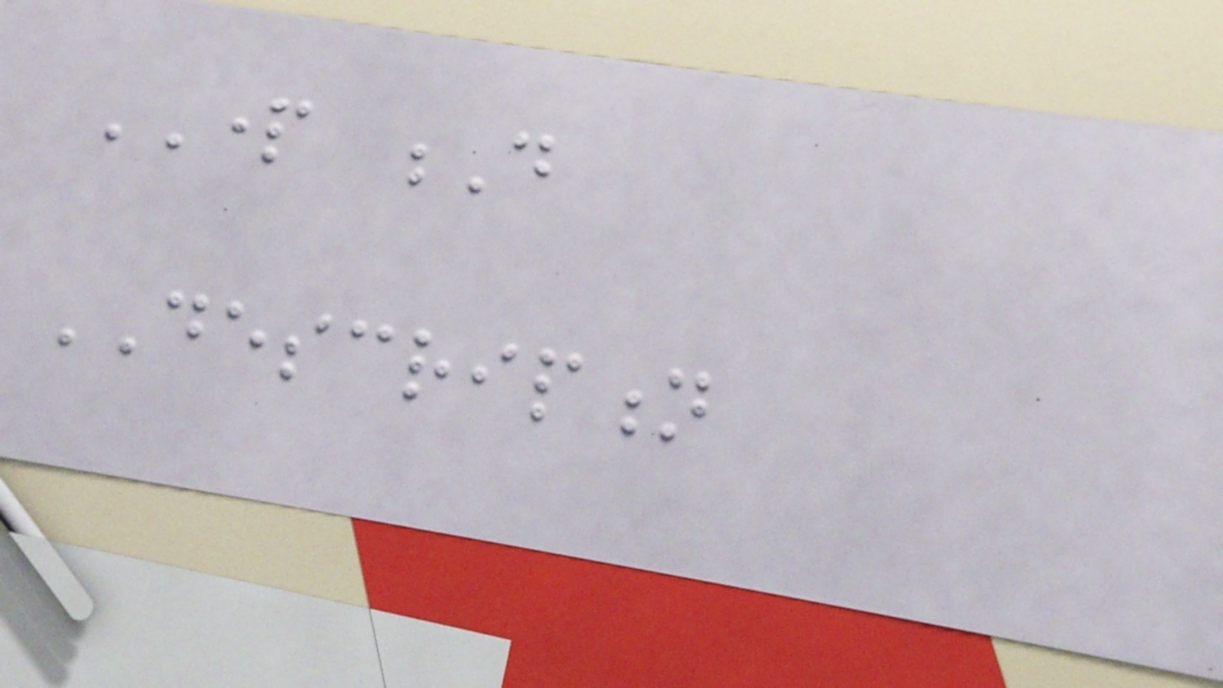PART D
DESCRIPTION
